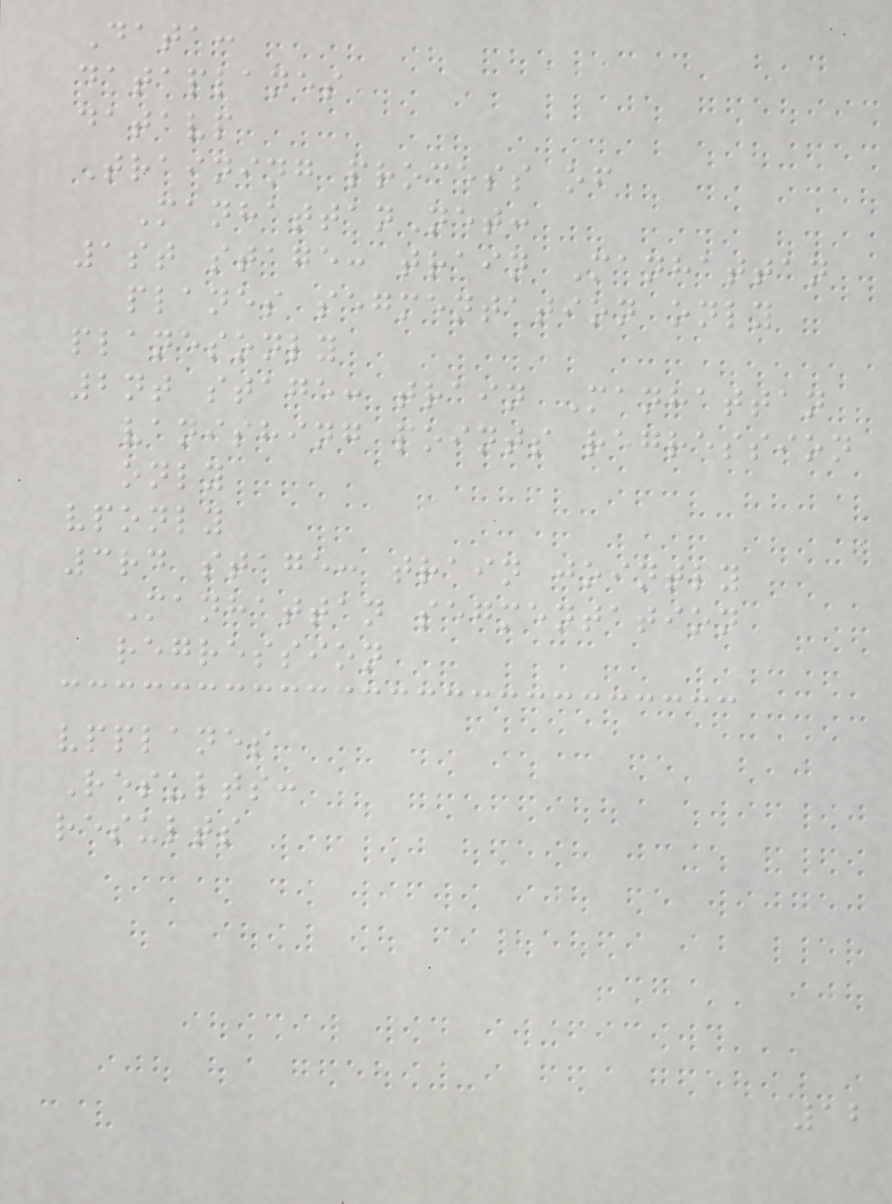Data:
dataplanes
datavp
Training process of
ManhattanNet:
1st stage: train Manhattan
planes segmentation only
planesonly
2nt stage: train Manhattan
vanishing points regression
only
vponly
3rd stage: train jointly
Manhattan segmentation
regression
vpplanes
Results:
results
12
